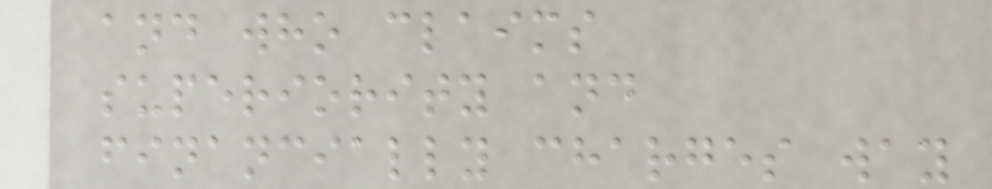and who claims
superiority and
financially charges way
